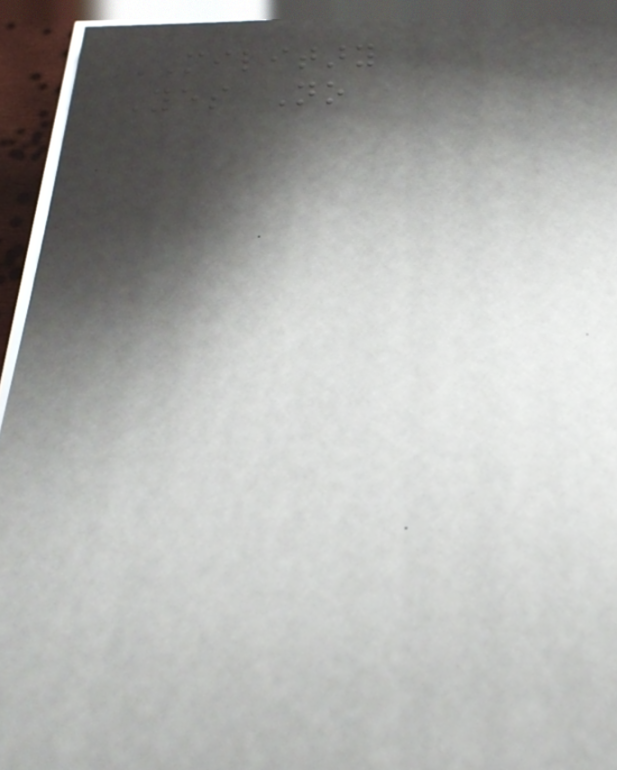MILITARY
Yes No
